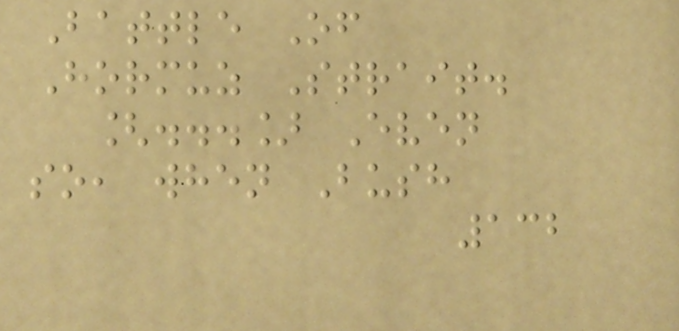Battle Of
Hormuz Strait.
[...] Even
so, when Bush
132
